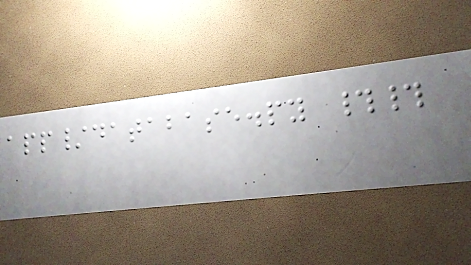app/database.py ##
